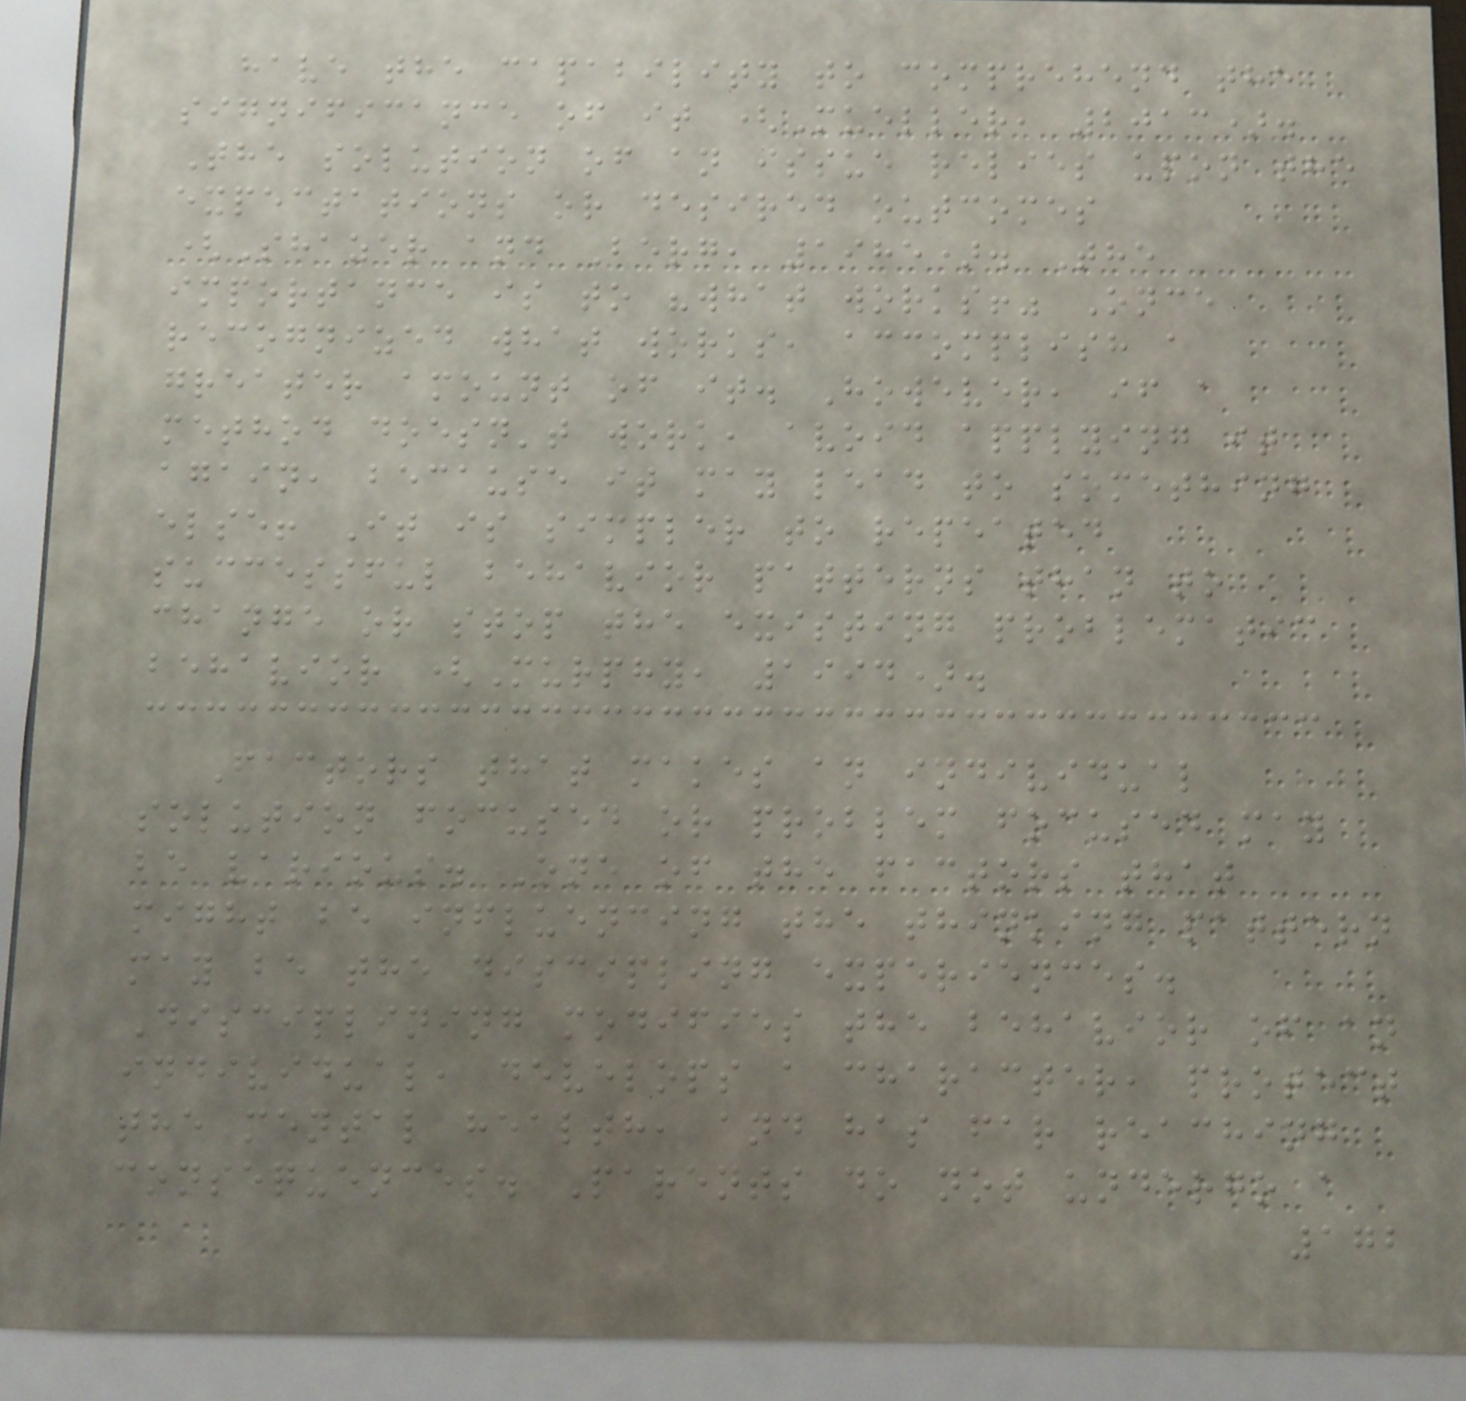have the capability to comprehend the
significance of it (Mueller, 2013).
The solution of an issue relies upon the
expectations or desired outcomes
(Shazer and Berg, 1985). The
importance is to "what works!" Once
recognized what works, accomplish a
greater amount of it. However, if a
method doesn't work, avoid applying it
again, because it may lead to something
else! It is simpler to repeated
successful behavior patterns than to
change or stop the existing problematic
behavior (Murphy, 1994).
Factors that makes an individual
solution focused or problem focused may
be various. One of the factors that
might be influencing the thinking pattern
may be the discipling experiences.
Disciplining modifies the behavior of an
individual, develops a character, protect
the mental health, and has far reaching
consequences. Parents do not undergo a
172
